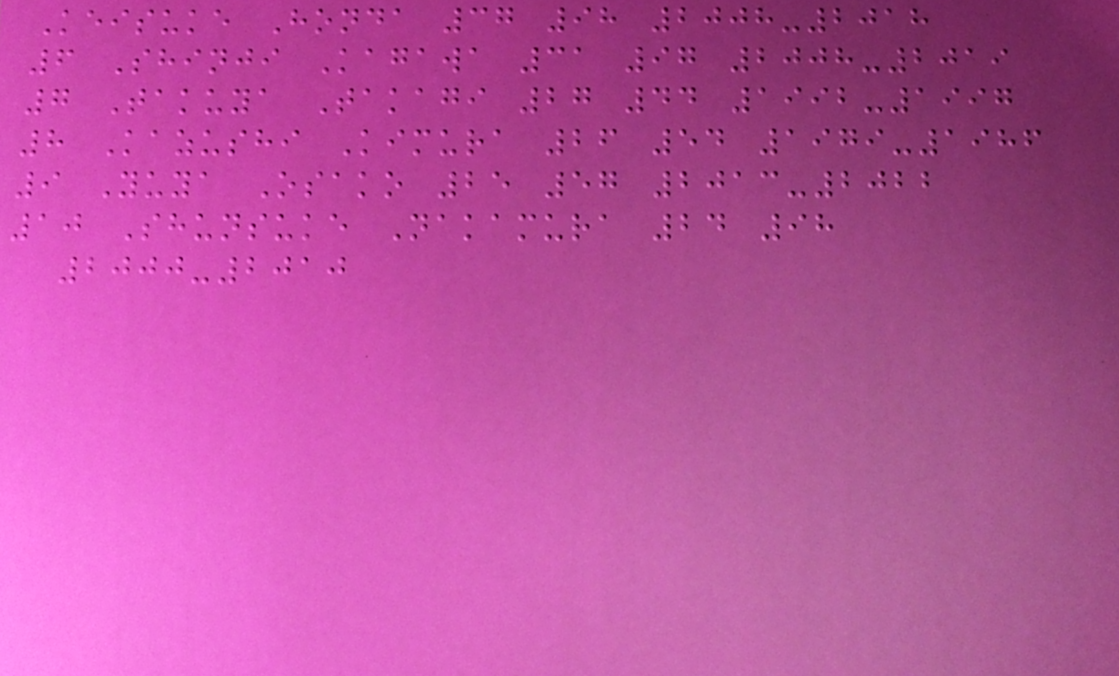Keisuke Honda 37 98 2008-2018
6 Shinji Kagawa 31 97 2008-2019
7 Takuya Takagi 27 44 1992-1997
8 Kazushi Kimura 26 54 1979-1986
9 Yuya Osako 25 57 2013-2022
10 Shunsuke Nakamura 24 98
2000-2010
